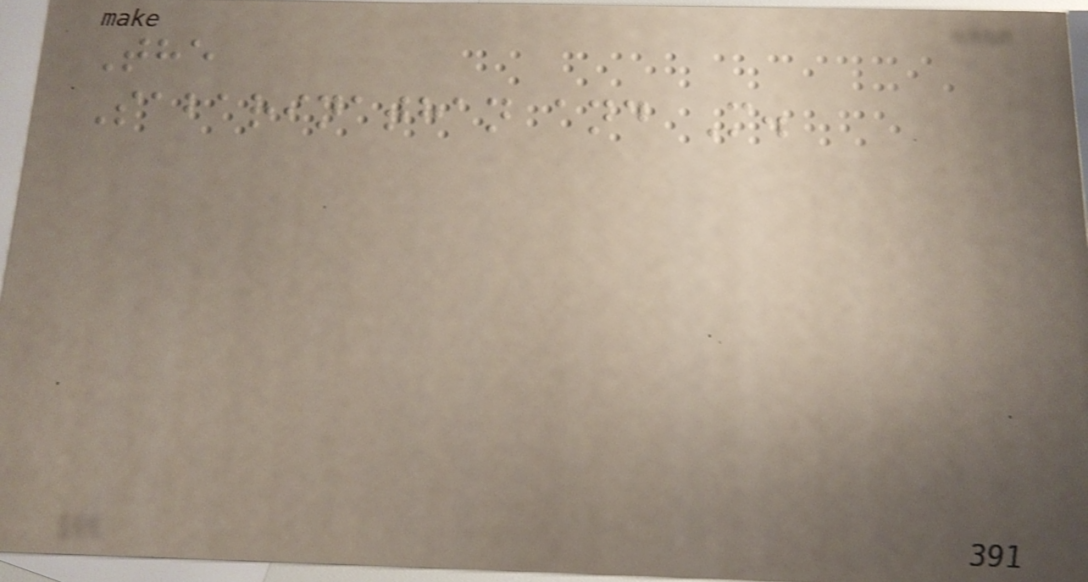The
Sabarinathan and M.
